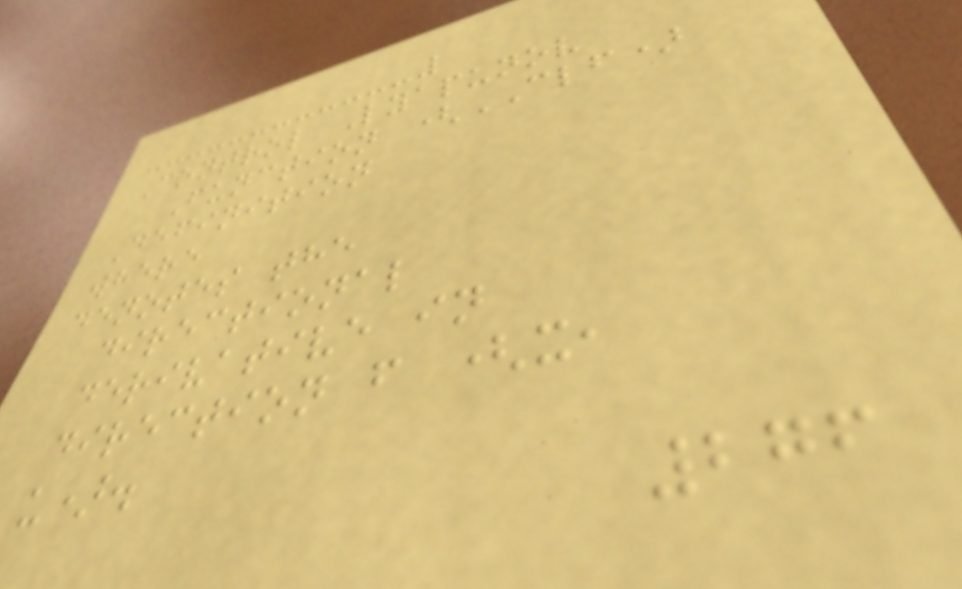Control Lyapunov
Function (CLF)
Definition
where
denotes the
directional
derivative in
direction f (x,
u).
276
